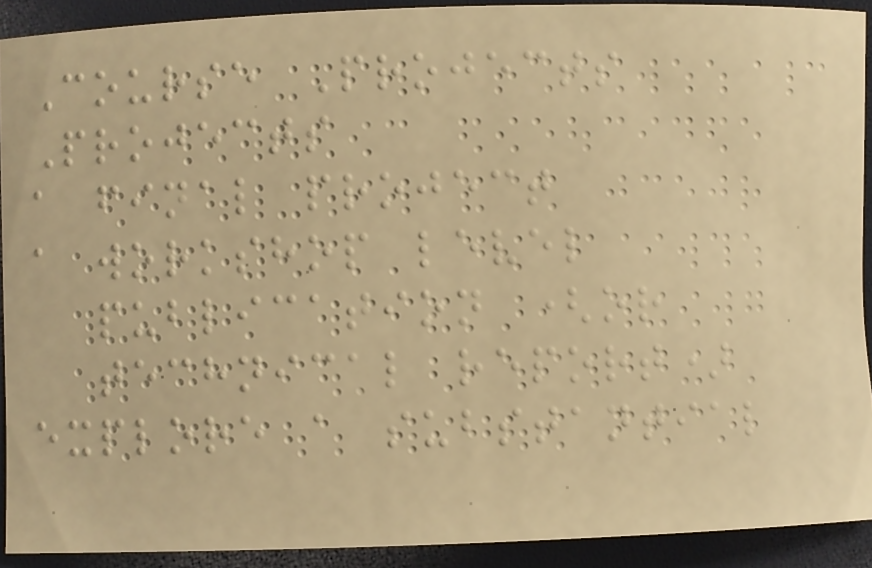Course Projects
Projects
a final project
a workshop level
publication (or
technical report)
explore a substantial
